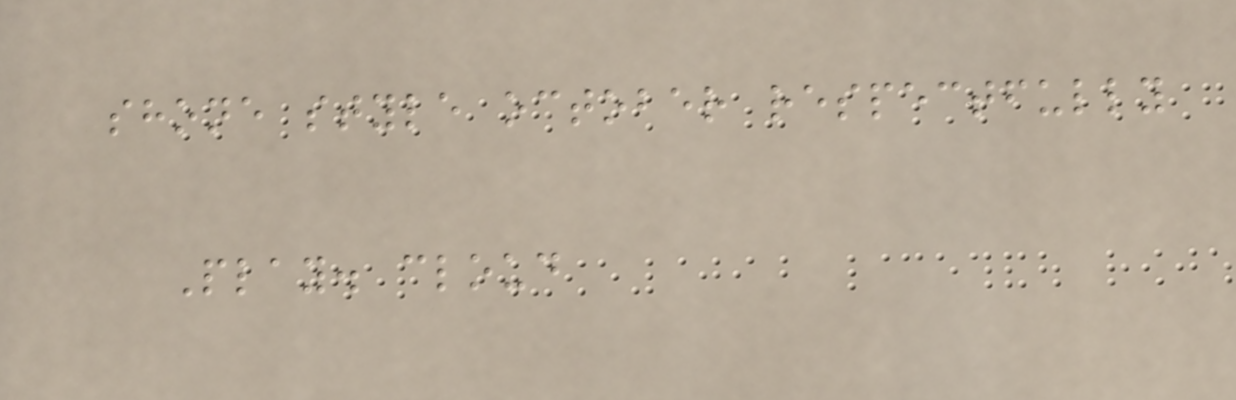shone style october respectfully
Play. cloud
